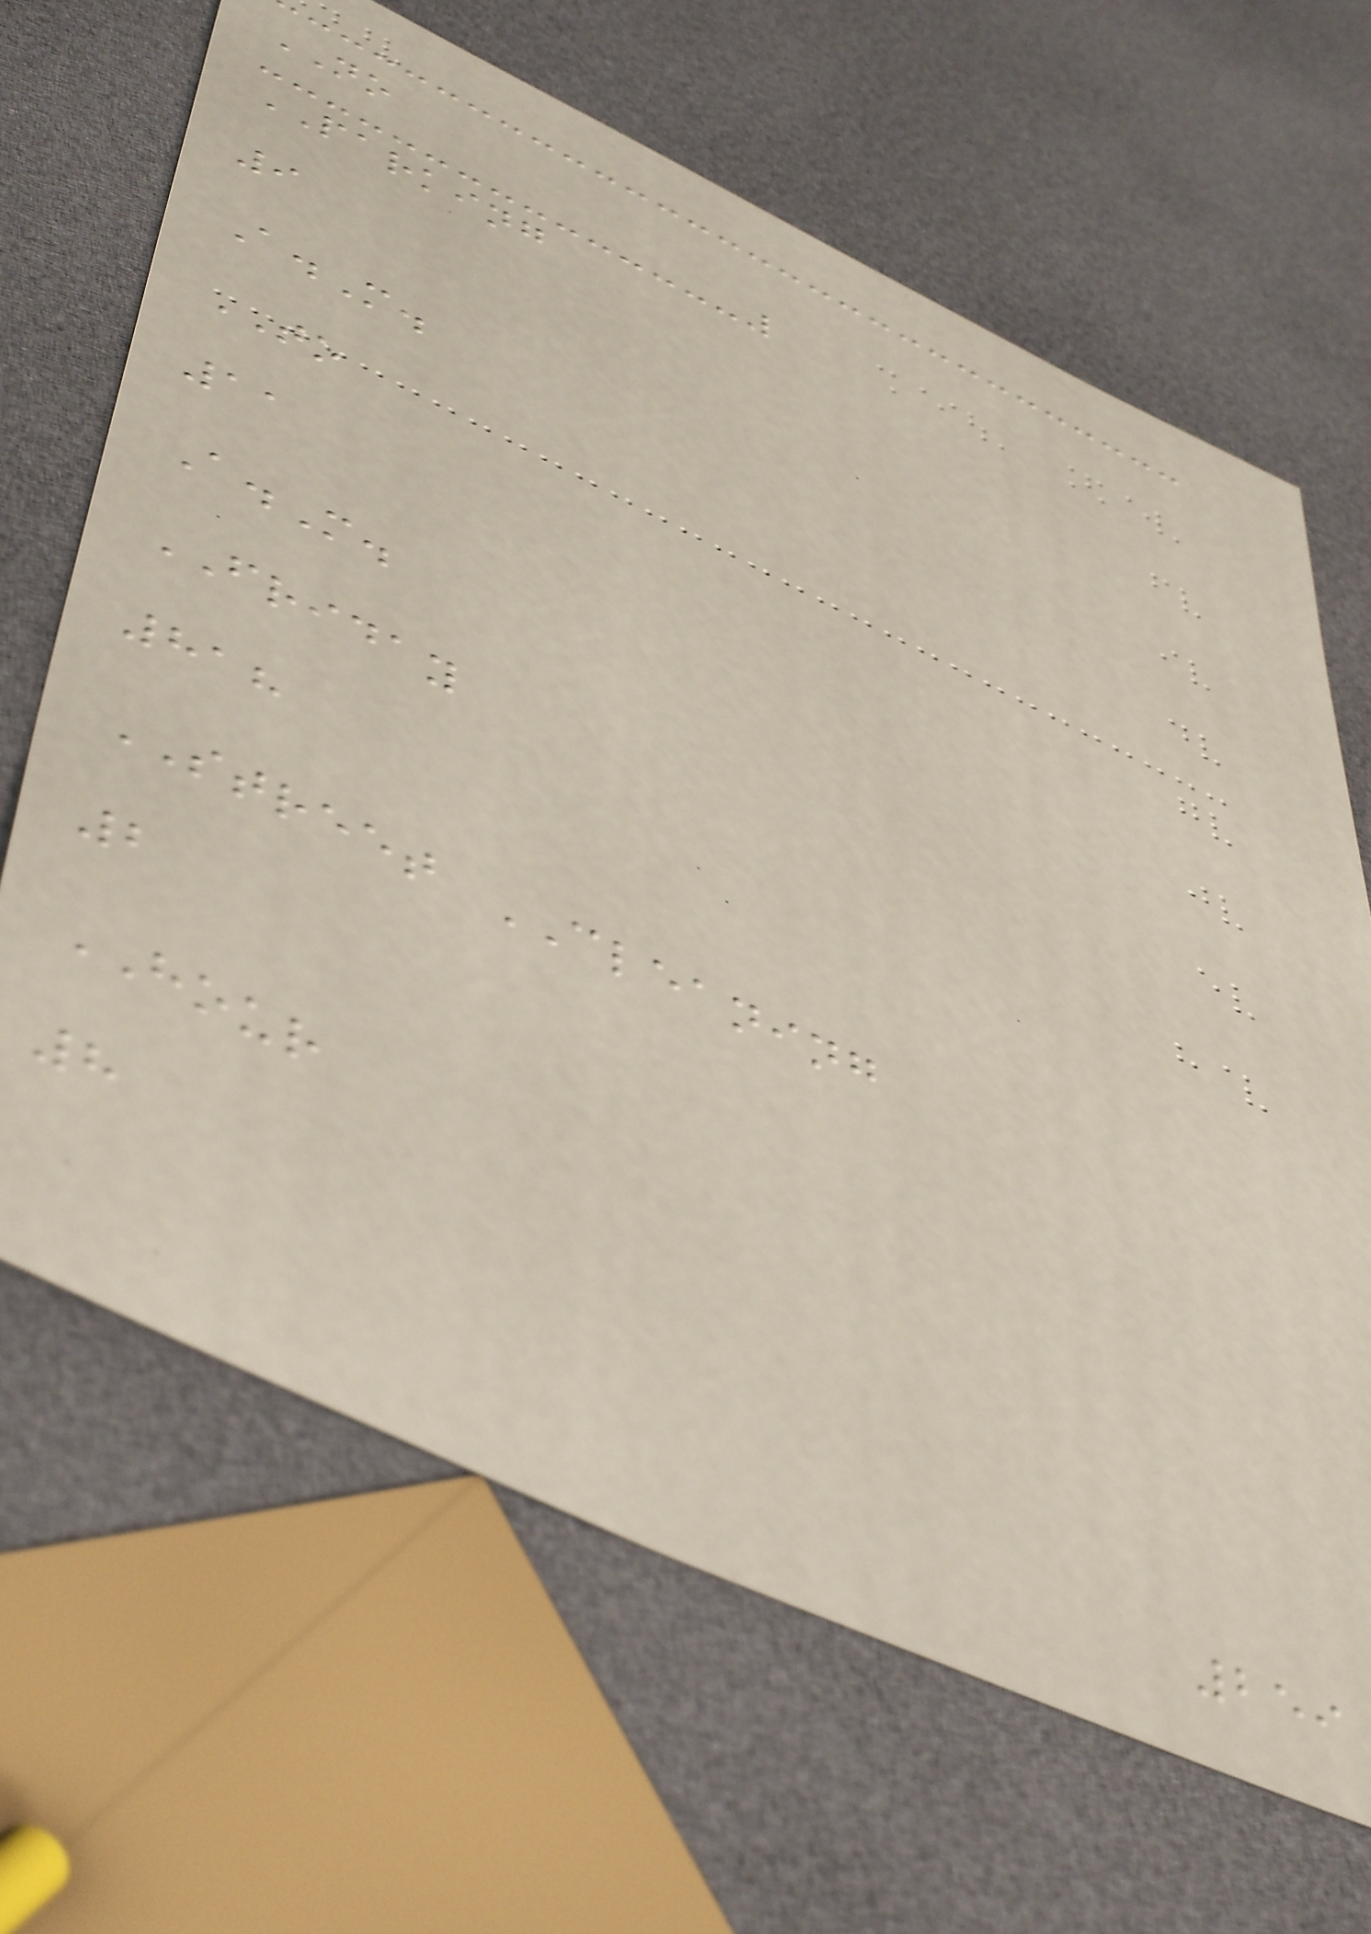NO
PARKING
9
A.M.
TO
11
A.M.
FRIDAY
818
STREET CLEANING
2
HOUR
8
259
